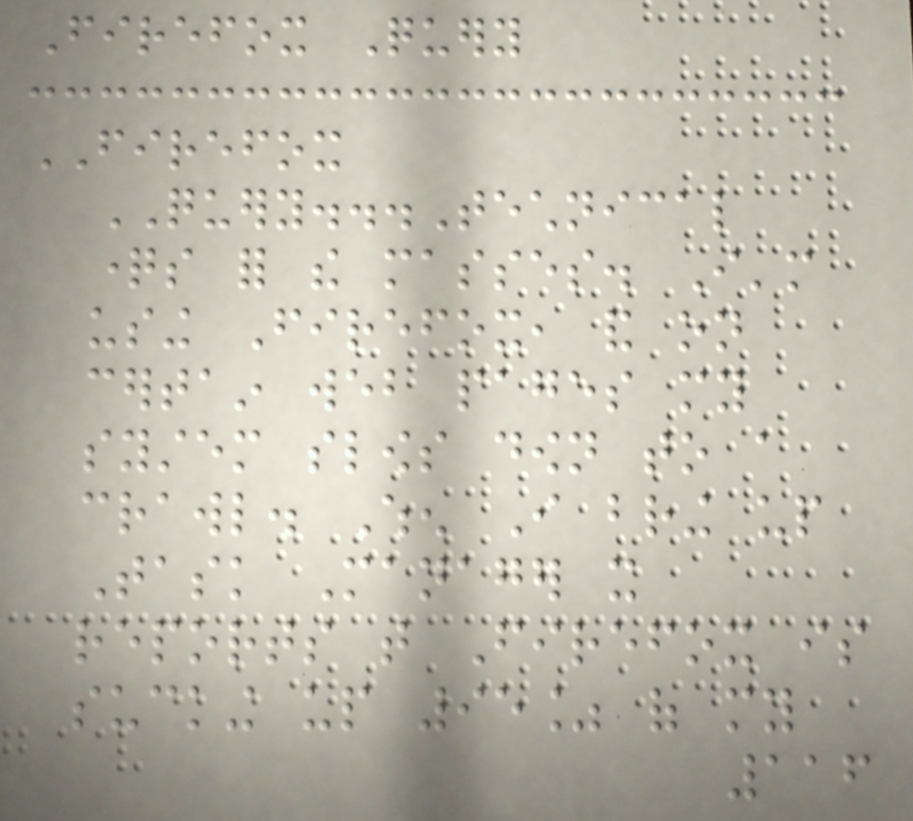Firefox Query
FIREFOX
QUERY...Technical
questions for the masses. I'm
using Firefox, and on
certain web pages my
system slows down to a
crawl. When I bring up
Task Manager it
reports that Firefox is
sucking up 95% of my
116
